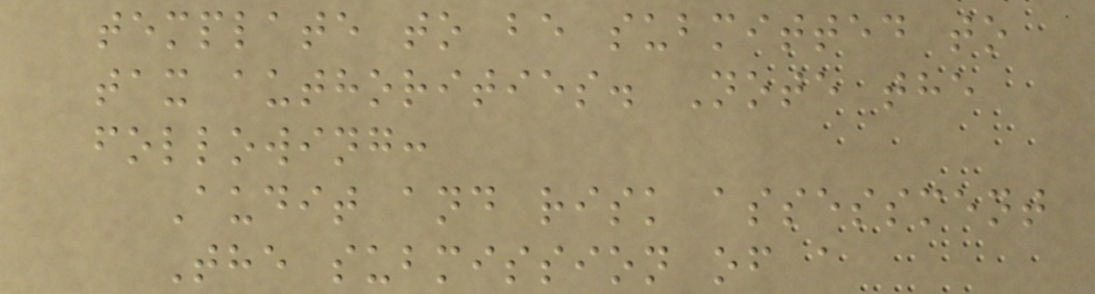template to be submitted to
tax authorities. Note the
following:
Audit and risk assessment
The submission of a
